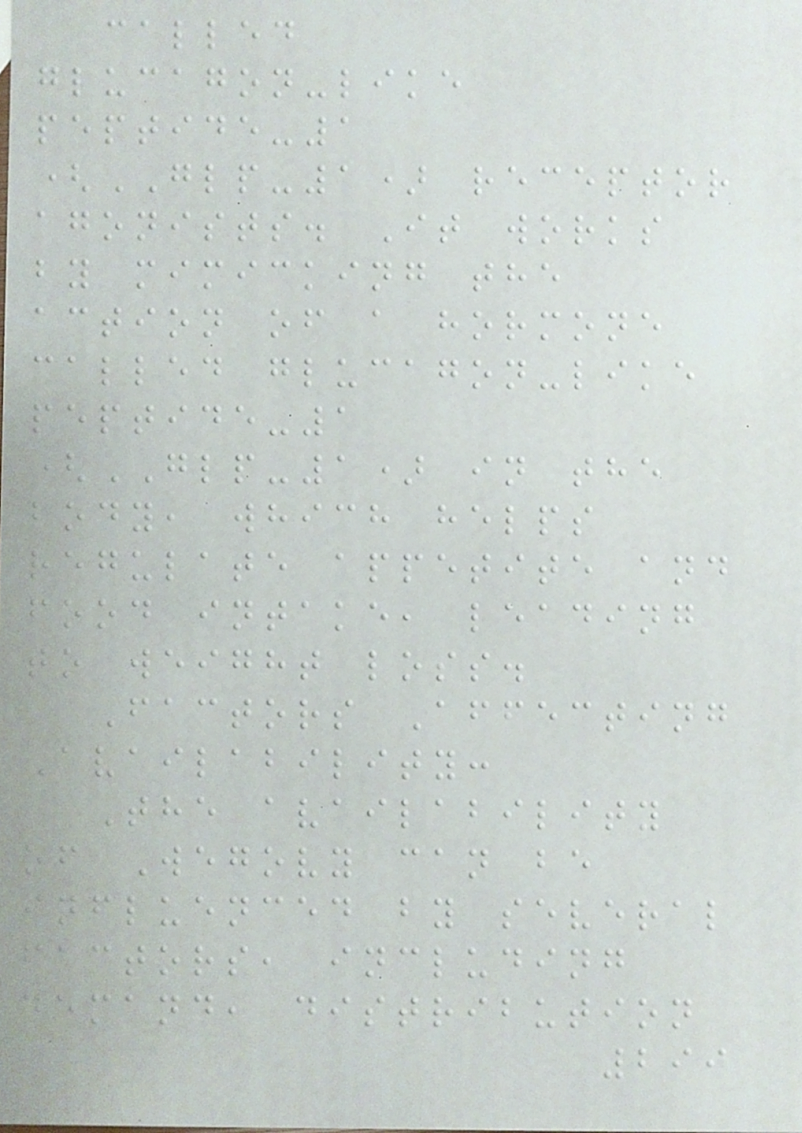called
glucagon-like
peptide-1
(GLP-1) receptor
agonists. It works
by mimicking the
action of a hormone
called glucagon-like
peptide-1
(GLP-1) in the
body, which helps
regulate appetite and
food intake, leading
to weight loss.
Factors Affecting
Availability:
The availability
of Wegovy can be
influenced by several
factors, including
demand, distribution
299
